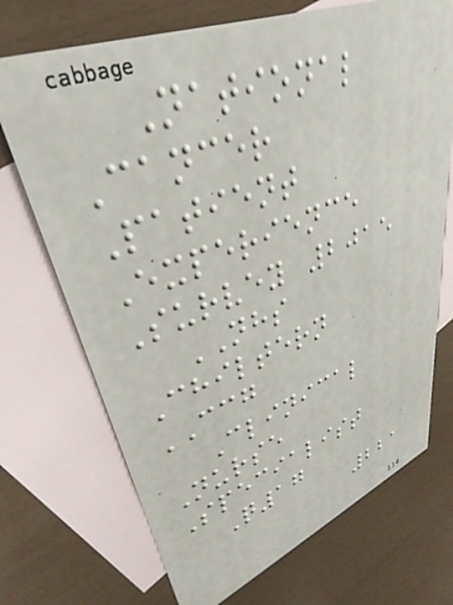National
Cancer
Patient
Experience
Survey 2015
NHS
Chiltern
CCG
Clinical
Nurse
Specialist
Q17
221
